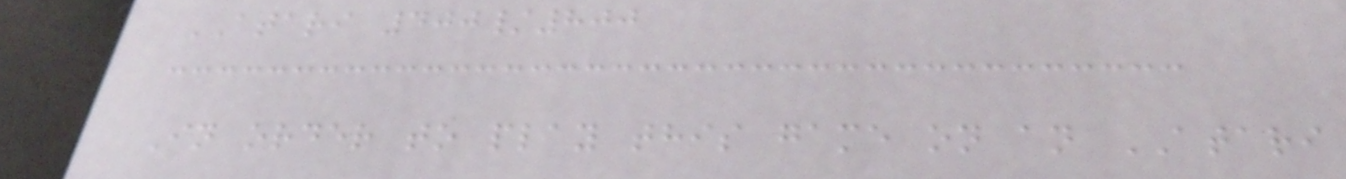ATARI 400/800
In order to play this game on an ATARI
